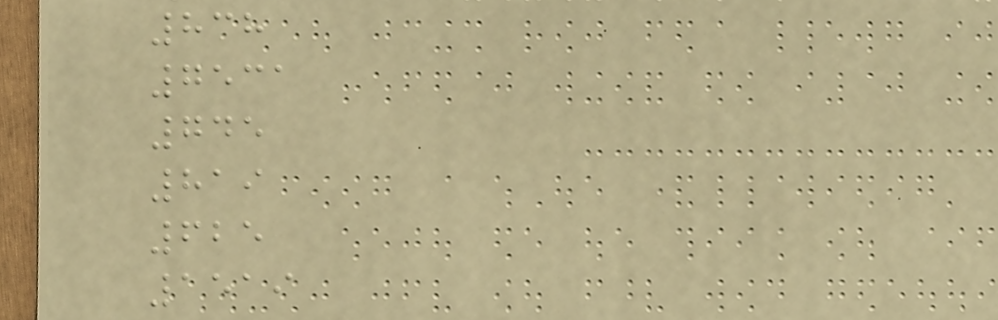838
7531
745
819
625
1519
